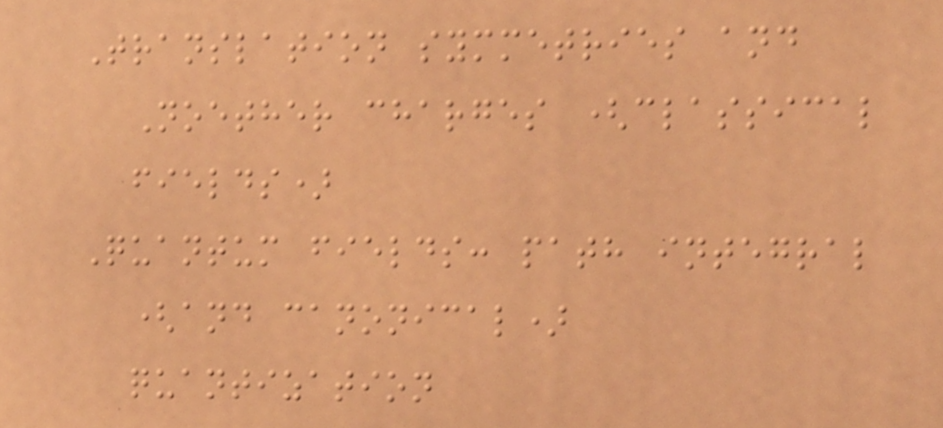Translation symmetries and
Noether charges (classical
fields)
Quantum fields: path integral
(and canonical)
quantization
